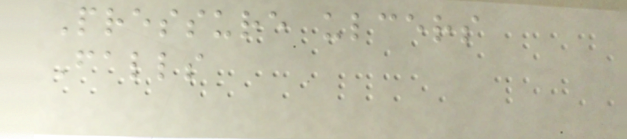Pressure ulcers
Falls
